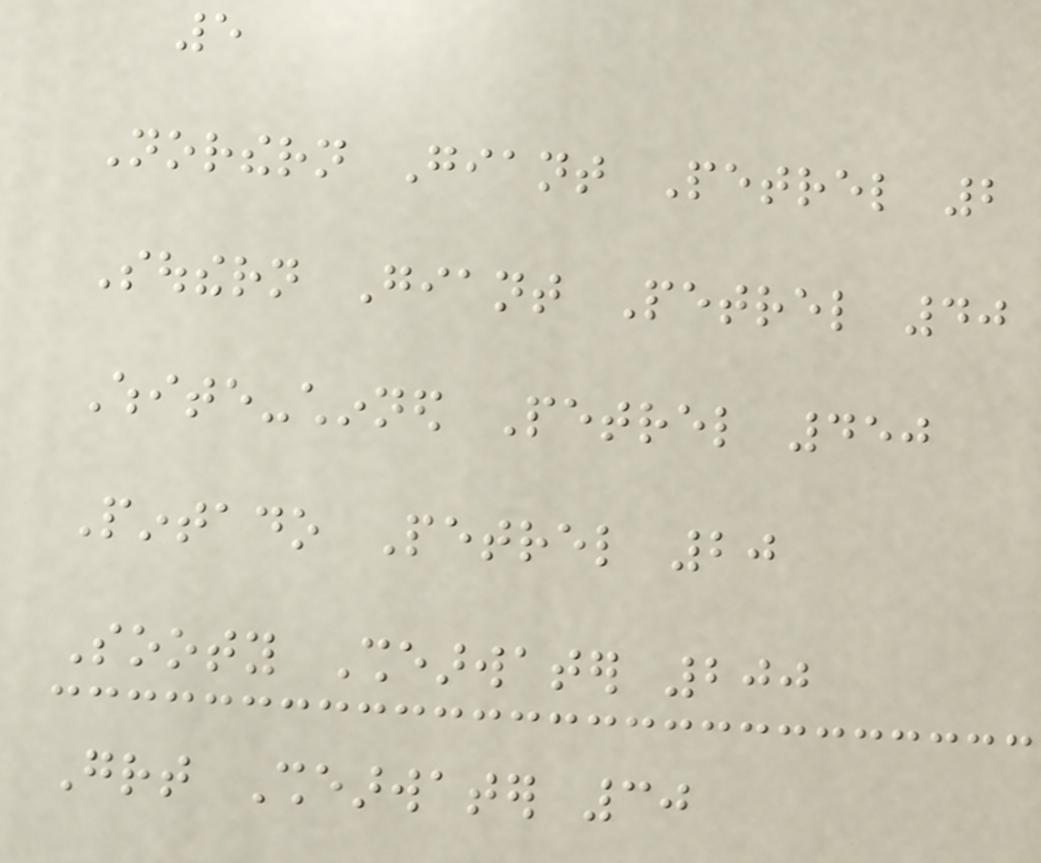5
Northern Giant Petrel 2
Southern Giant Petrel 40
White-chinned Petrel 450
Pintado Petrel 20
Sooty Shearwater 200
Great Shearwater 30
